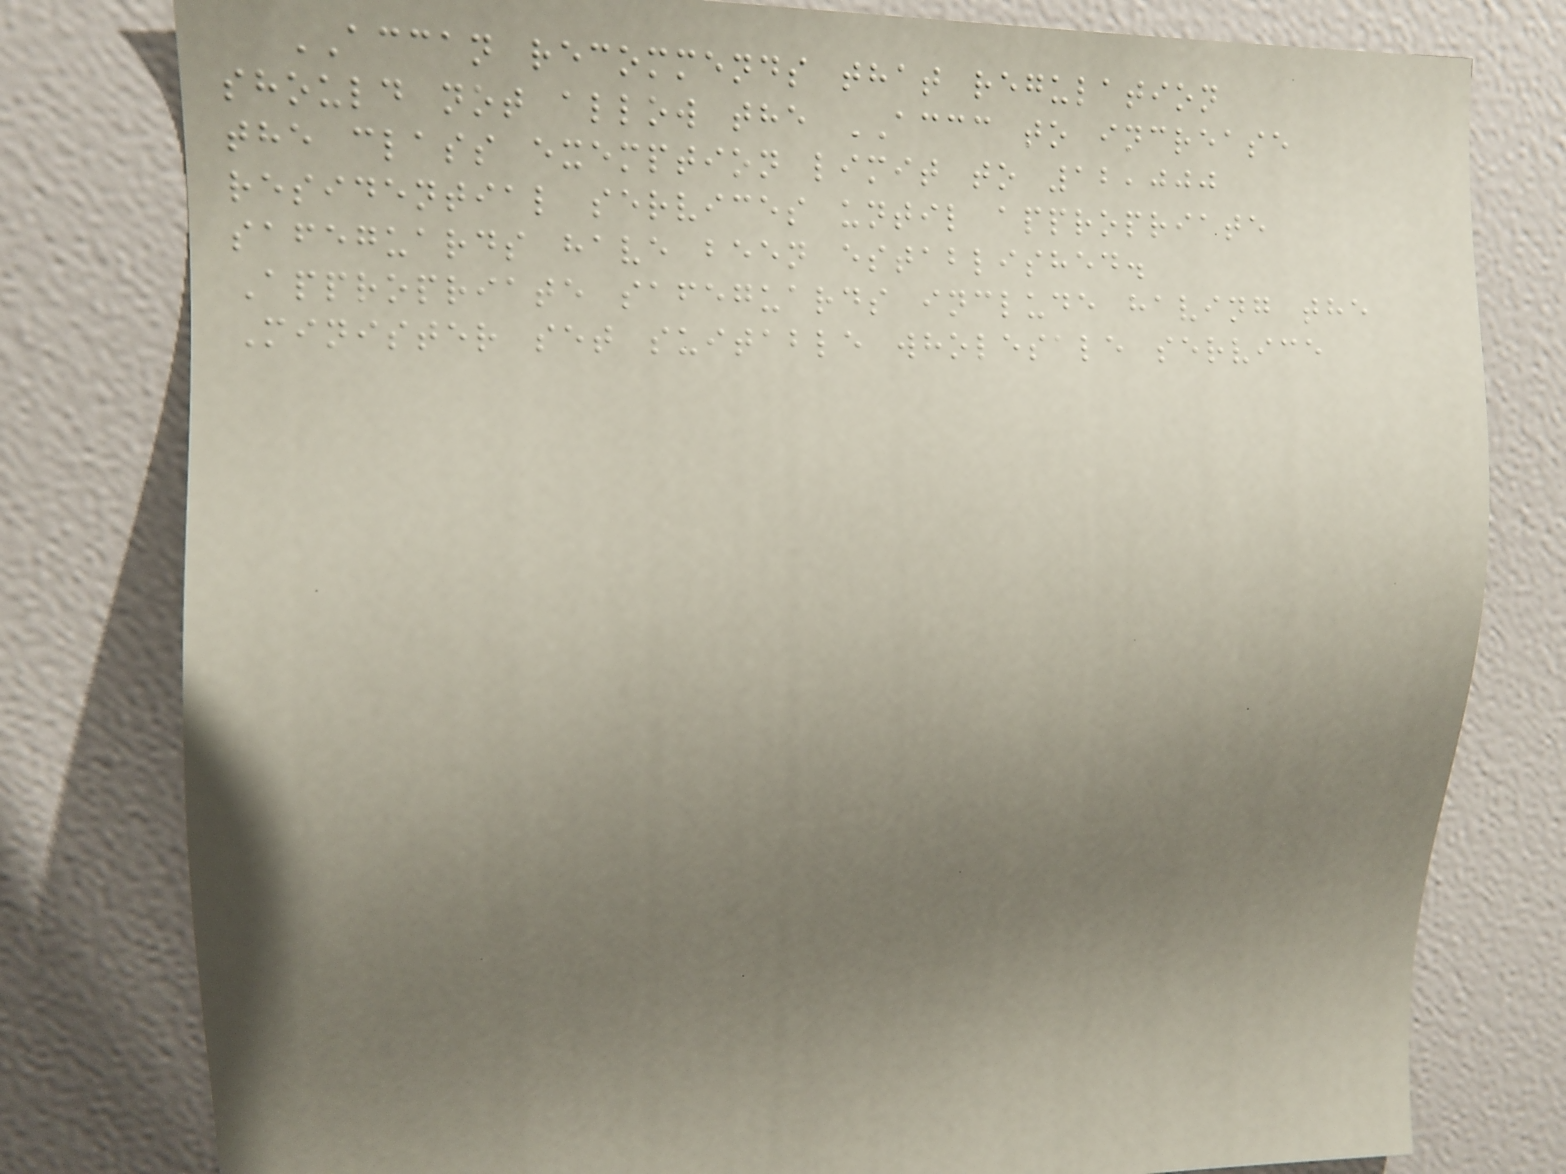ACCAN recommends that regulation
should not allow the ACCC to increase
the class exemption limit to 12,000
residential services until appropriate
safeguards have been established.
Appropriate safeguards include having the
Minister set suitable wholesale service
